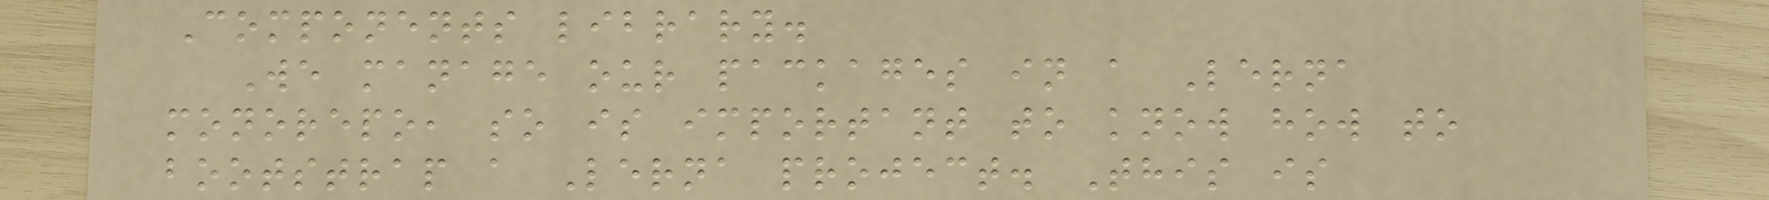Components library.
We manage our packages in a Lerna
monorepo, so is important to know how to
bootstrap a Lerna project. This is
